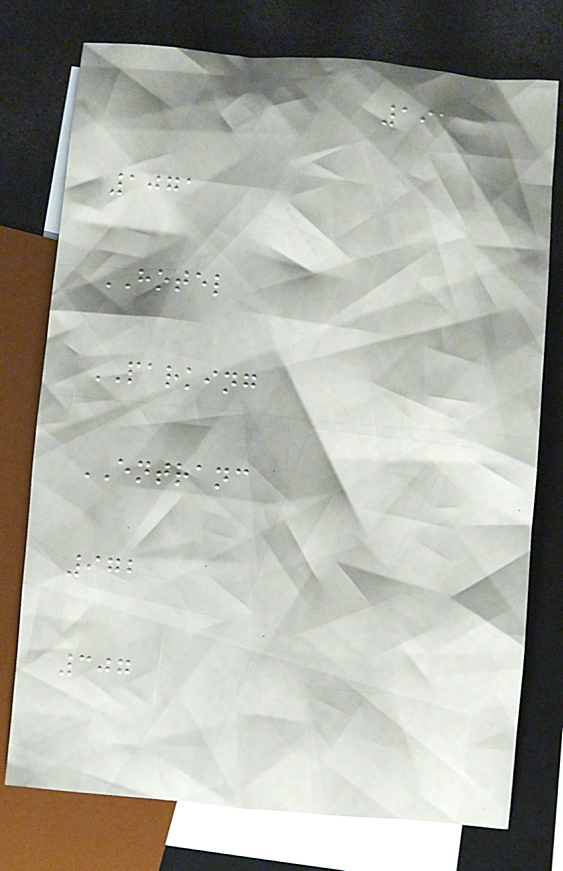191
1071
HOTEL
PARKING
ENTRANC
972
307
